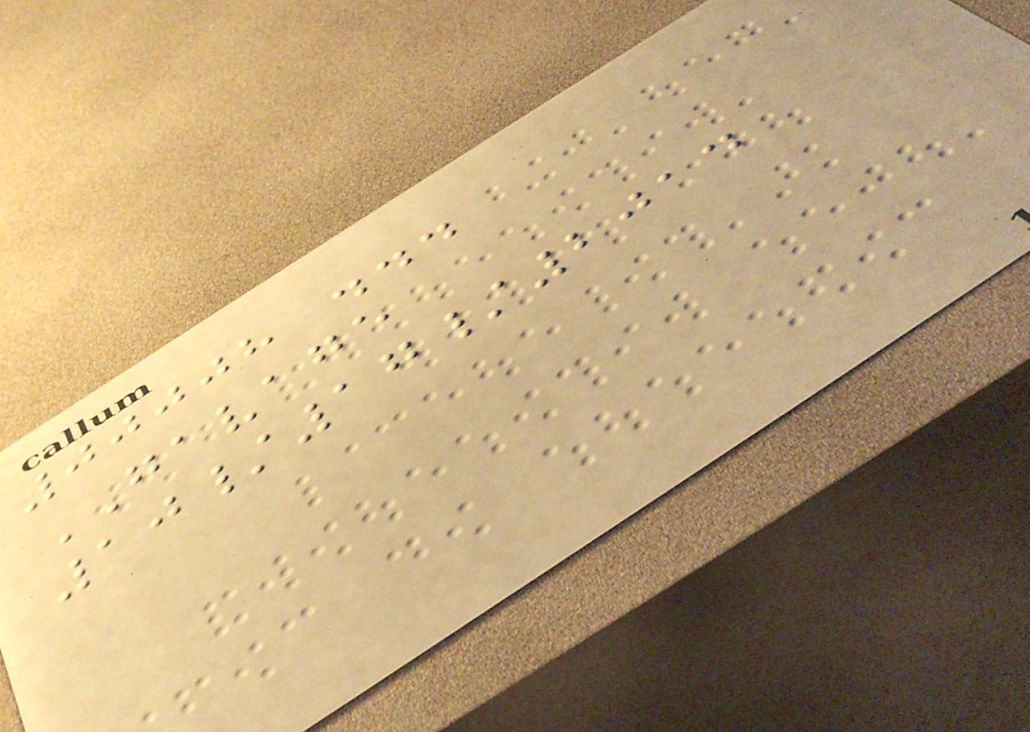00008 ...
GAVAGE
10/17/2014
